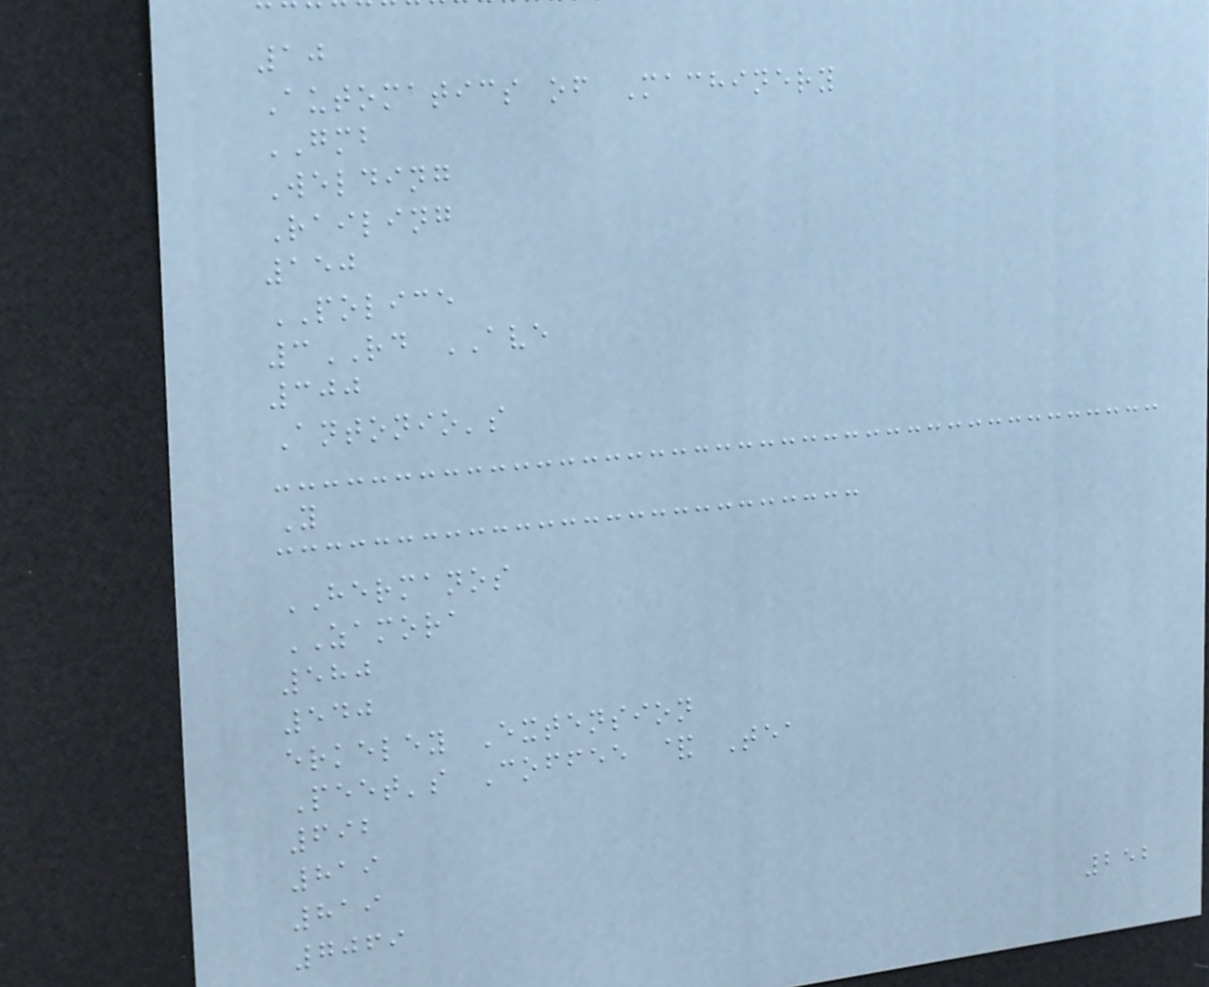10
Automatics of Machinery
GMB
Welding
Railing
150
POLICE
3RD AVE
300
Antonio's
Y
HERMANOS
ZAMORA
580
540
erkeley Extension
Peet's Coffee & Tea
692
819
819
7069
252
